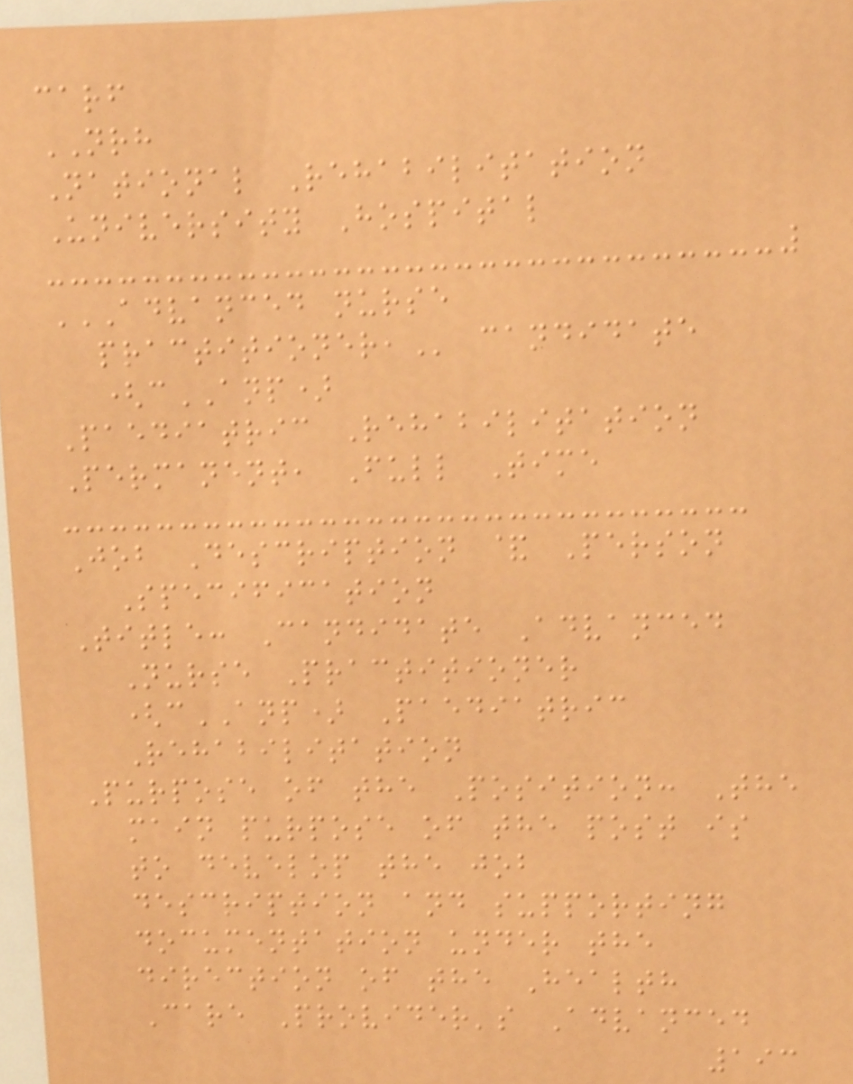carf
NRH
National Rehabilitation
University Hospital
ADVANCED NURSE
PRACTITIONER, candidate
(cANP)
Paediatric Rehabilitation
Permanent, Full Time
Job Description & Person
Specification
Title: Candidate Advanced
Nurse Practitioner
(cANP) Paediatric
Rehabilitation
Purpose of the Position: The
main purpose of the post is
to develop the job
description and supporting
documentation under the
direction of the Health
Care Provider's Advanced
193
